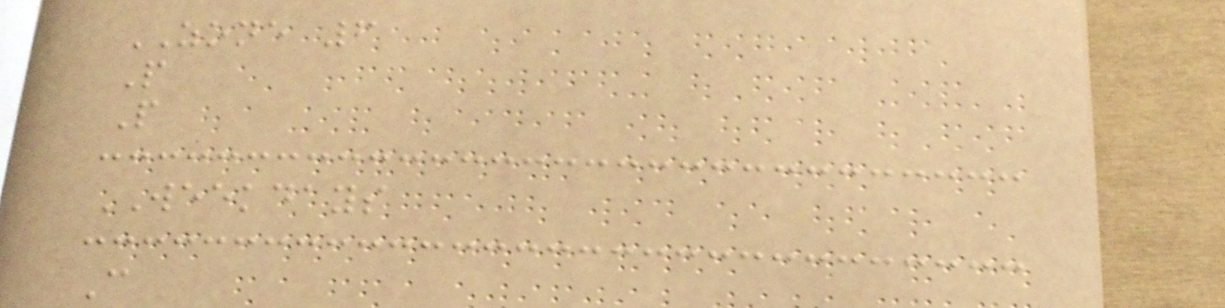ZONE 6
P
P
WEEKDAYS
C
